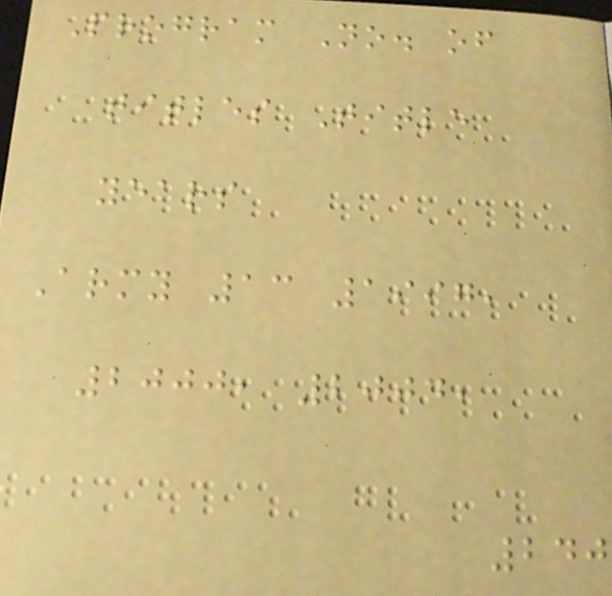Program No. of
titles Title
years
Army 13 1997,
2000, 2004,
240
